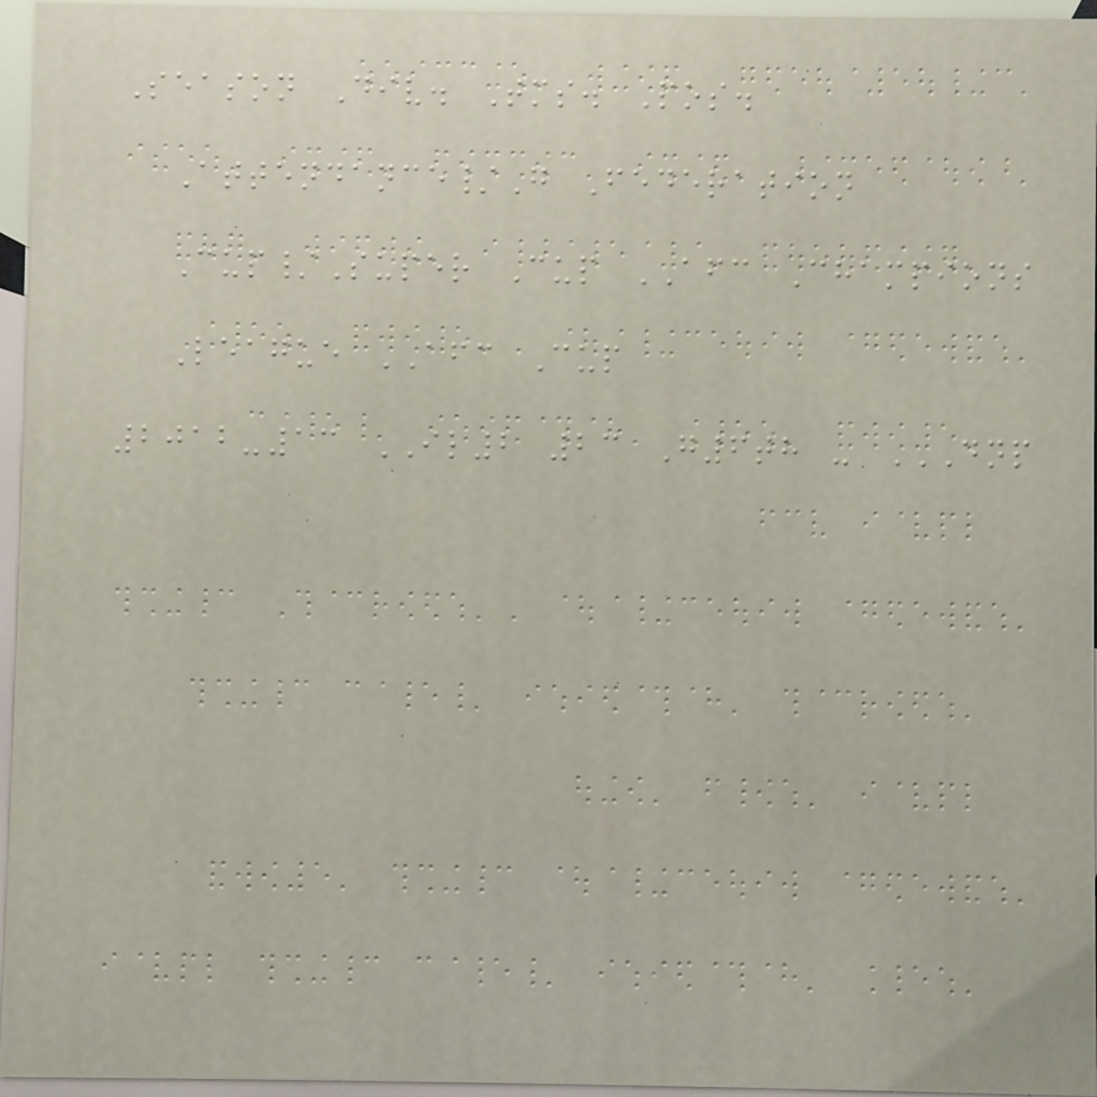Season Div. Tms. Pos.
Attendance/G Federation
Cup/Super Cup AFC Champions
League AFC Cup
2012-13 IL2 23 G6th - DNP
